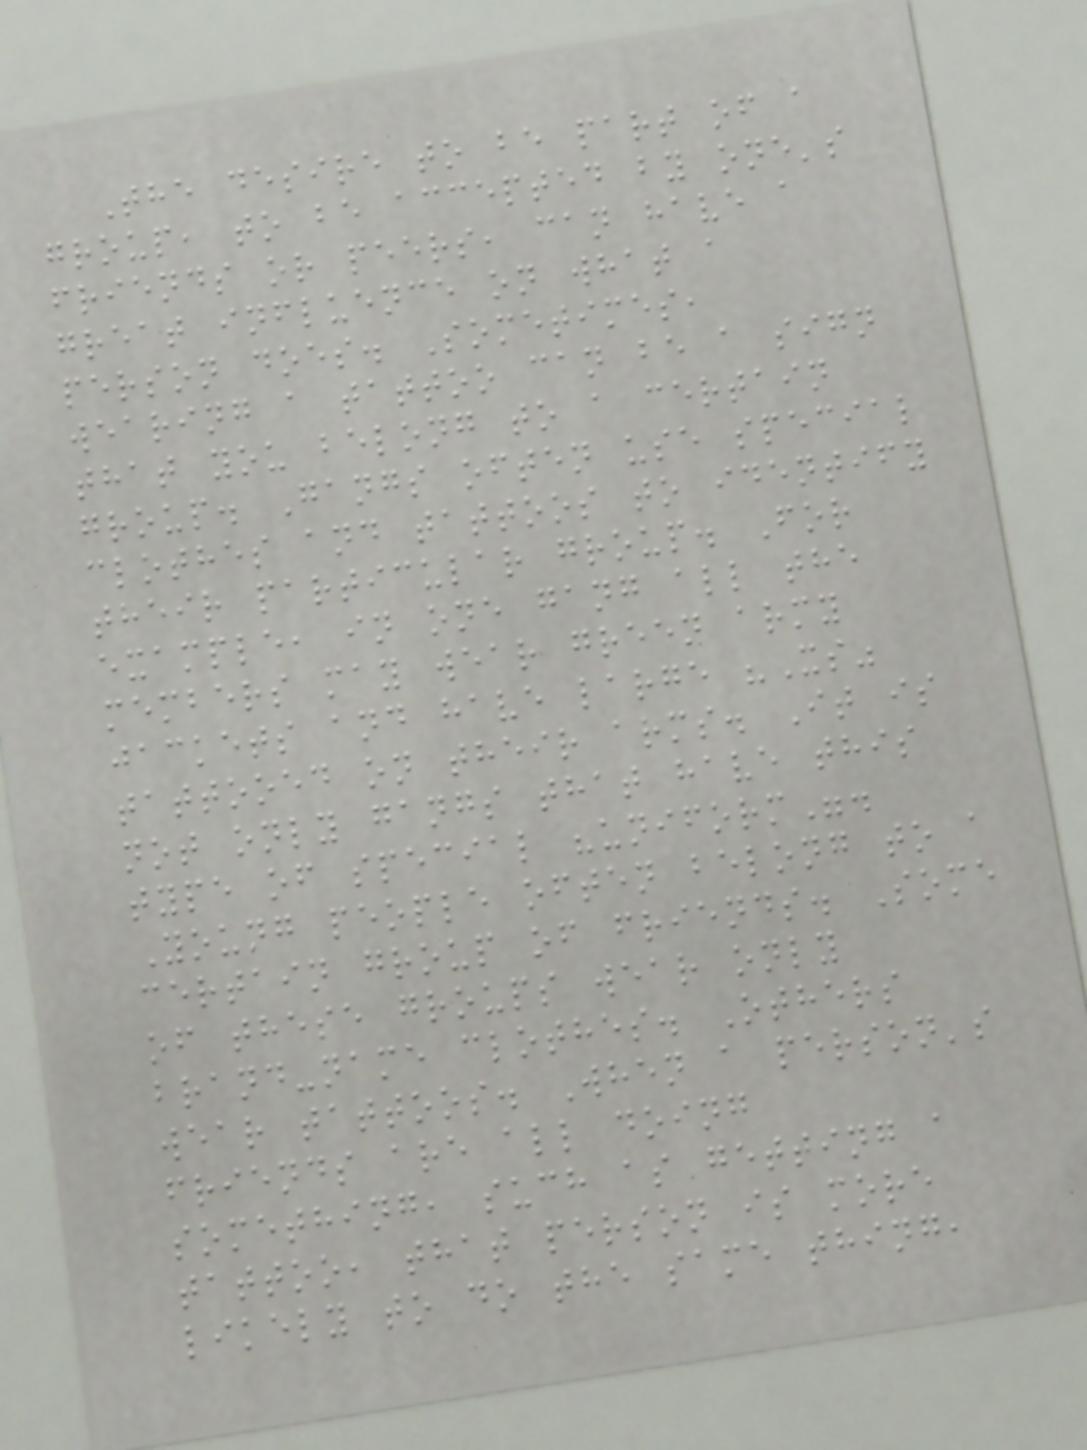The desire to be part of a
group, to be accepted by one's
friends or peers, can have a
great influence on what a
person does. Sometimes,
wearing a tattoo can be a sign
that you belong to a certain
group. Gangs often use special
clothes and tattoos to identify
their particular group. For
example, in one gang all the
members may wear green army
jackets and have large "Xs"
tattooed on their arms. It is
not only gangs that have this
type of special "uniform".
Young people often belong to a
certain group of friends. Some
of these groups wear only
brand-name clothes. Others
wear tattoos. When a person's
friends are all doing
something, such as getting a
tattoo, that person is more
likely to do the same thing,
